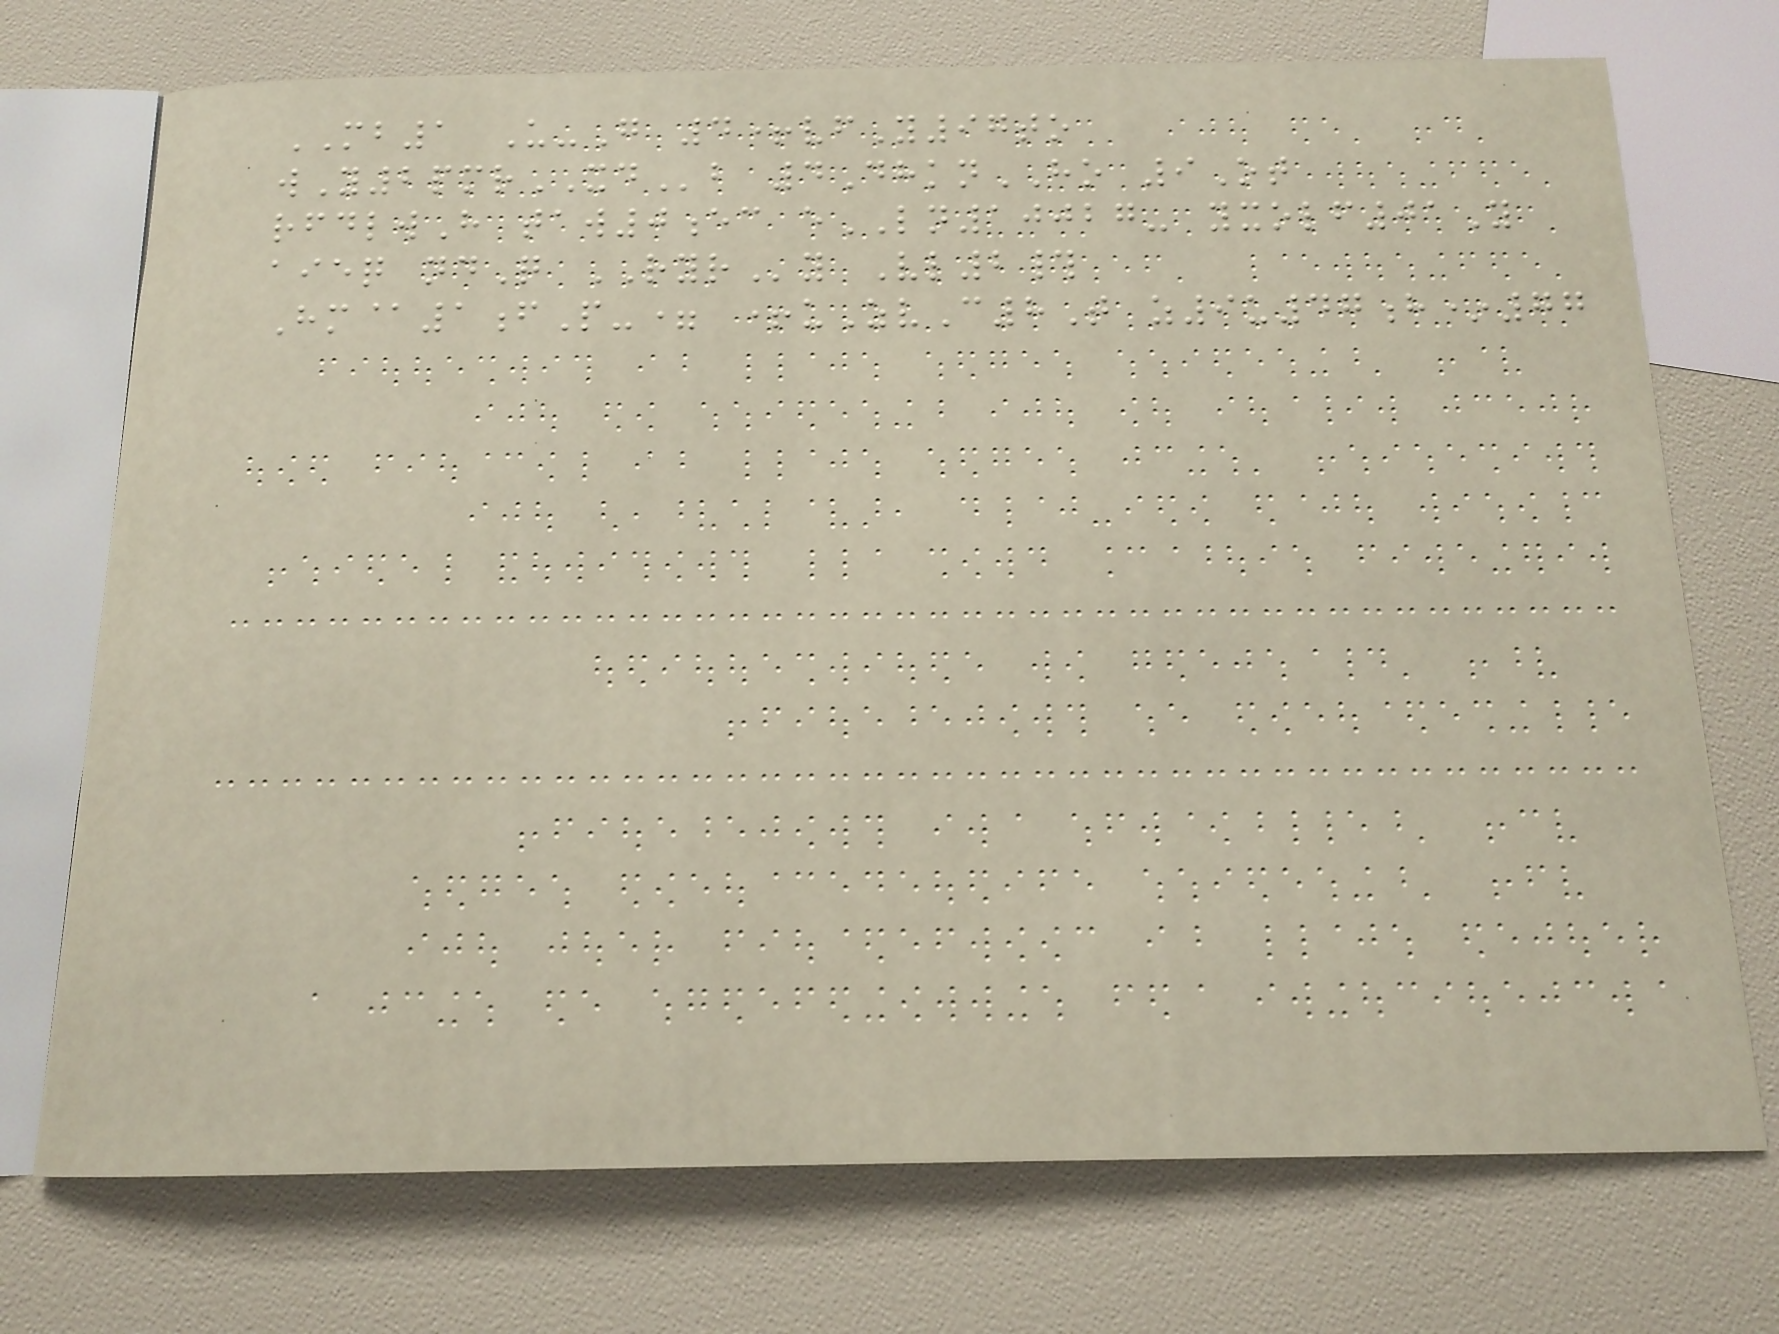MB1 U-G 4+vfY97to
wY2pmrXDb 4DhknHO 9Ot
rfdlwH taw0ec eLN10027- yxolf01Y
aieq ndQ RYRy Vl2#
Hm@1fP-= +uZvC8T z9u47h*77
